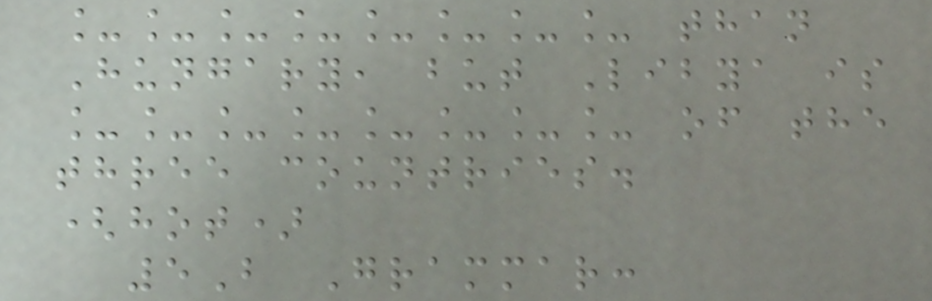________ than
Hungary, but Libya is
________ of the
three countries.
(hot)
5B Grammar:
